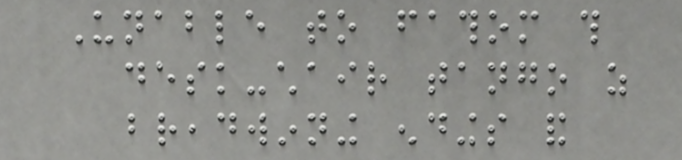Unable to fathom this
desk-chair tango as
breadwinning endings and
